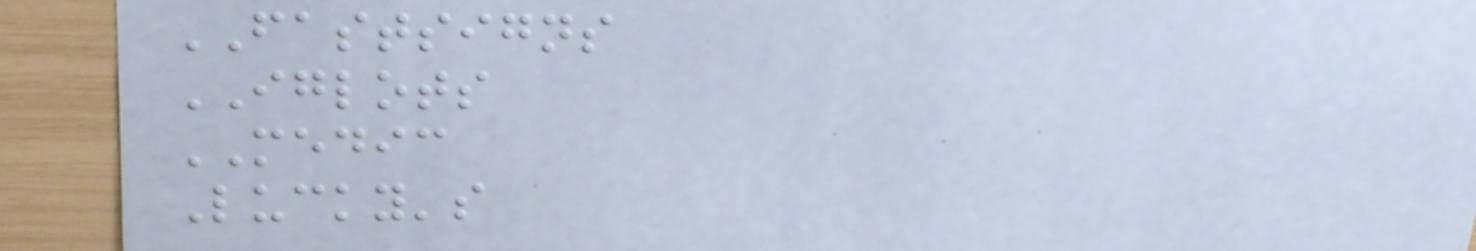FASTSIGNS
IGLOTS
MEDIC
Lucky's
